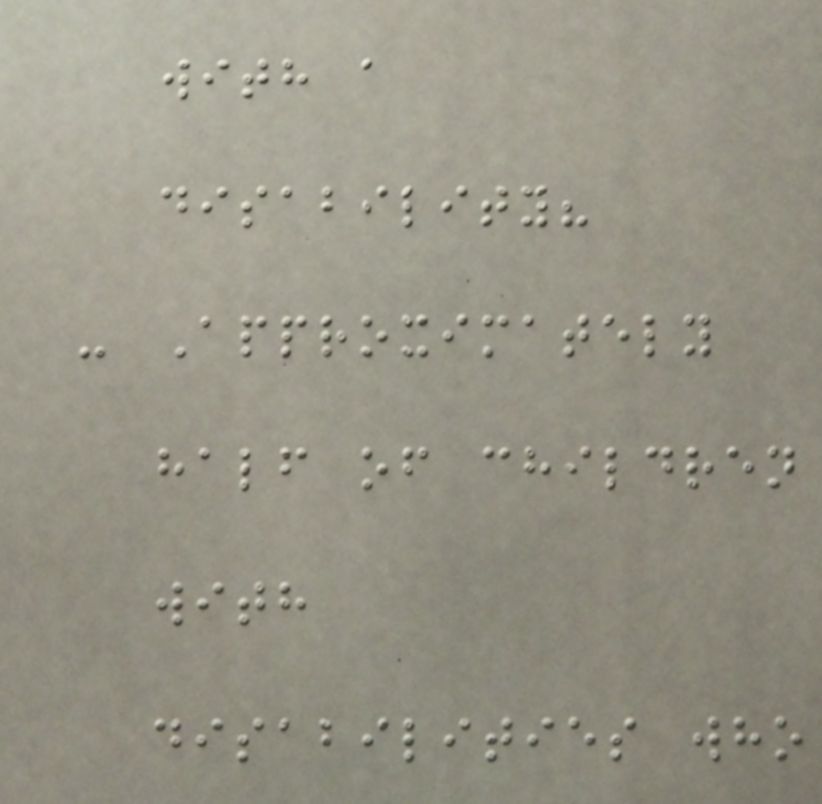with a
disability?
- Approximately
half of children
with
disabilities who
